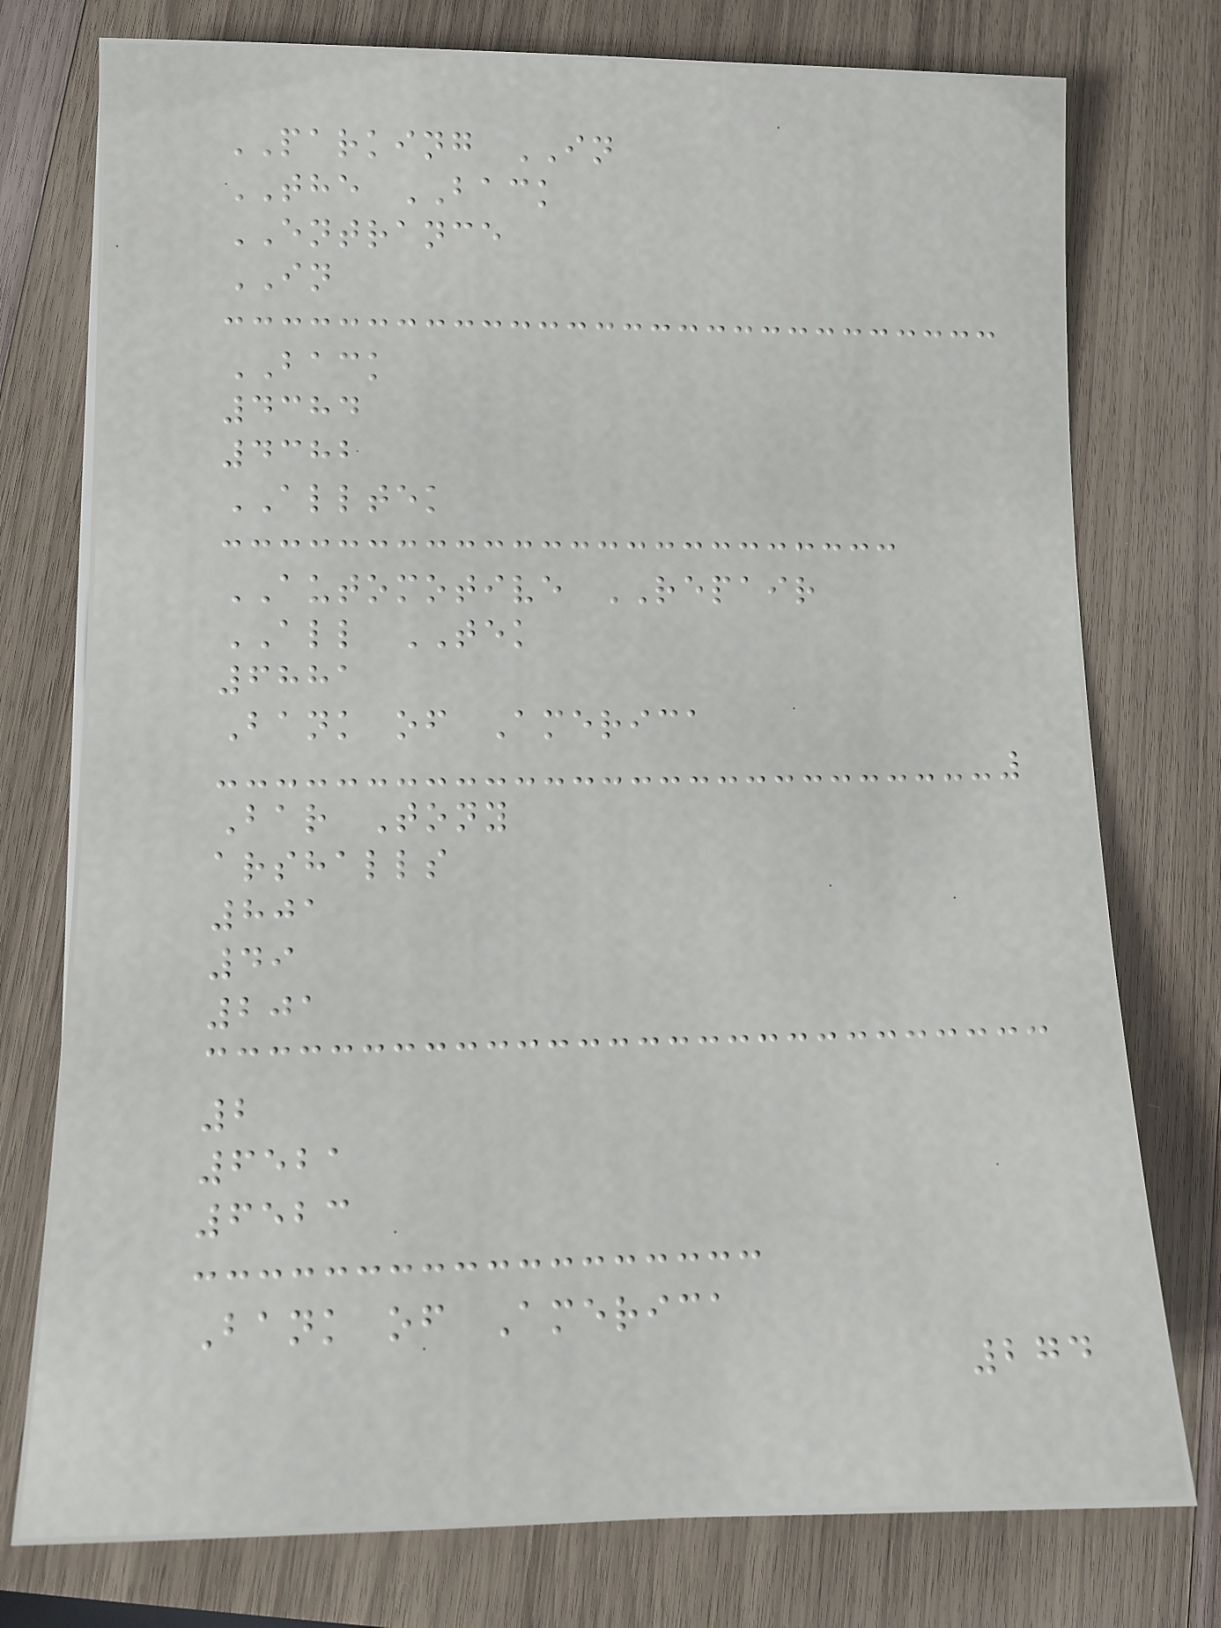PARKING IN
THE BACK
ENTRANCE
IN
BACK
4384
4382
ALLTEK
AUTOMOTIVE REPAIR
ALL TEK
6881
Bank of America
Bar Tony
arshalls
801
49
201
2
6521
6523
Bank of America
274
